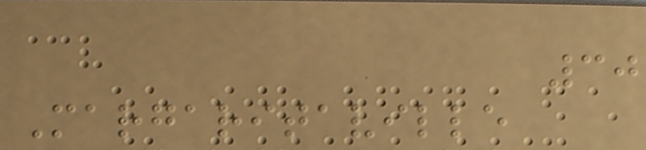30
Margaritaville
